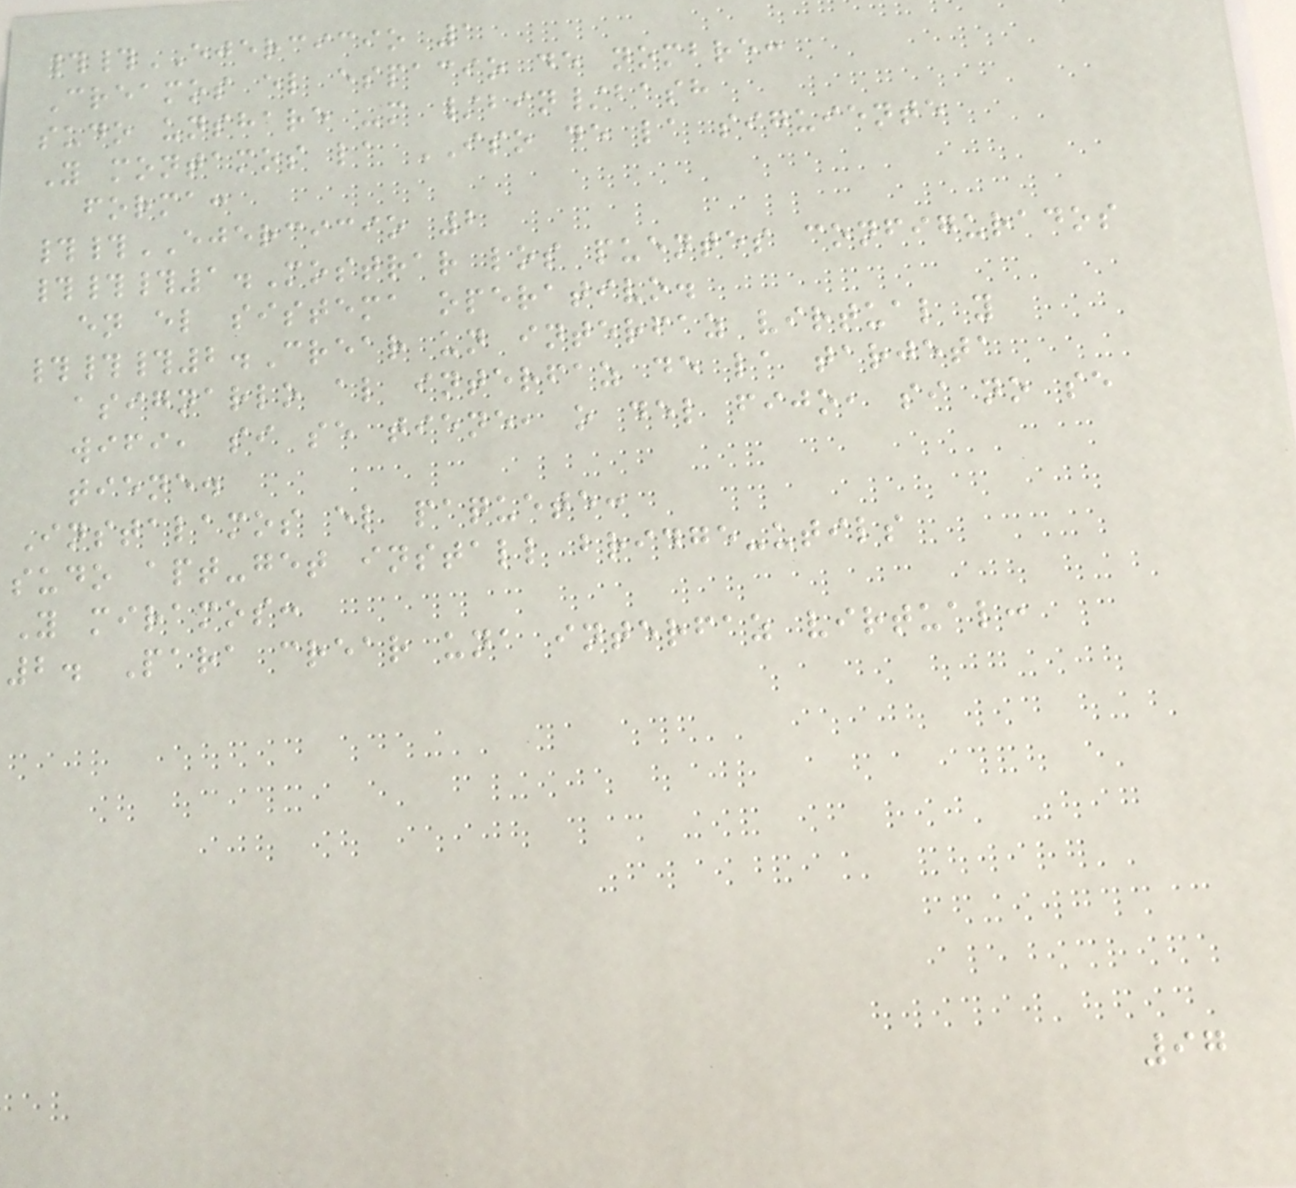##EJERCICIO 1
Creamos el espacio de nombre:
sudo unshare -m /bin/bash
Y montamos la ISO de la siguiente
forma:
##EJERCICIO 2
###1.Mostrar los puentes configurados
en el sistema operativo.
###2.Crear un interfaz virtual y
asignarlo al interfaz de la tarjeta
wifi, si se tiene, o del fijo, si no se
tiene.
Instalamos el paquete:
sudo apt-get install bridge-utils
Y miramos:
2. Para crear una interfaz virtual:
97
